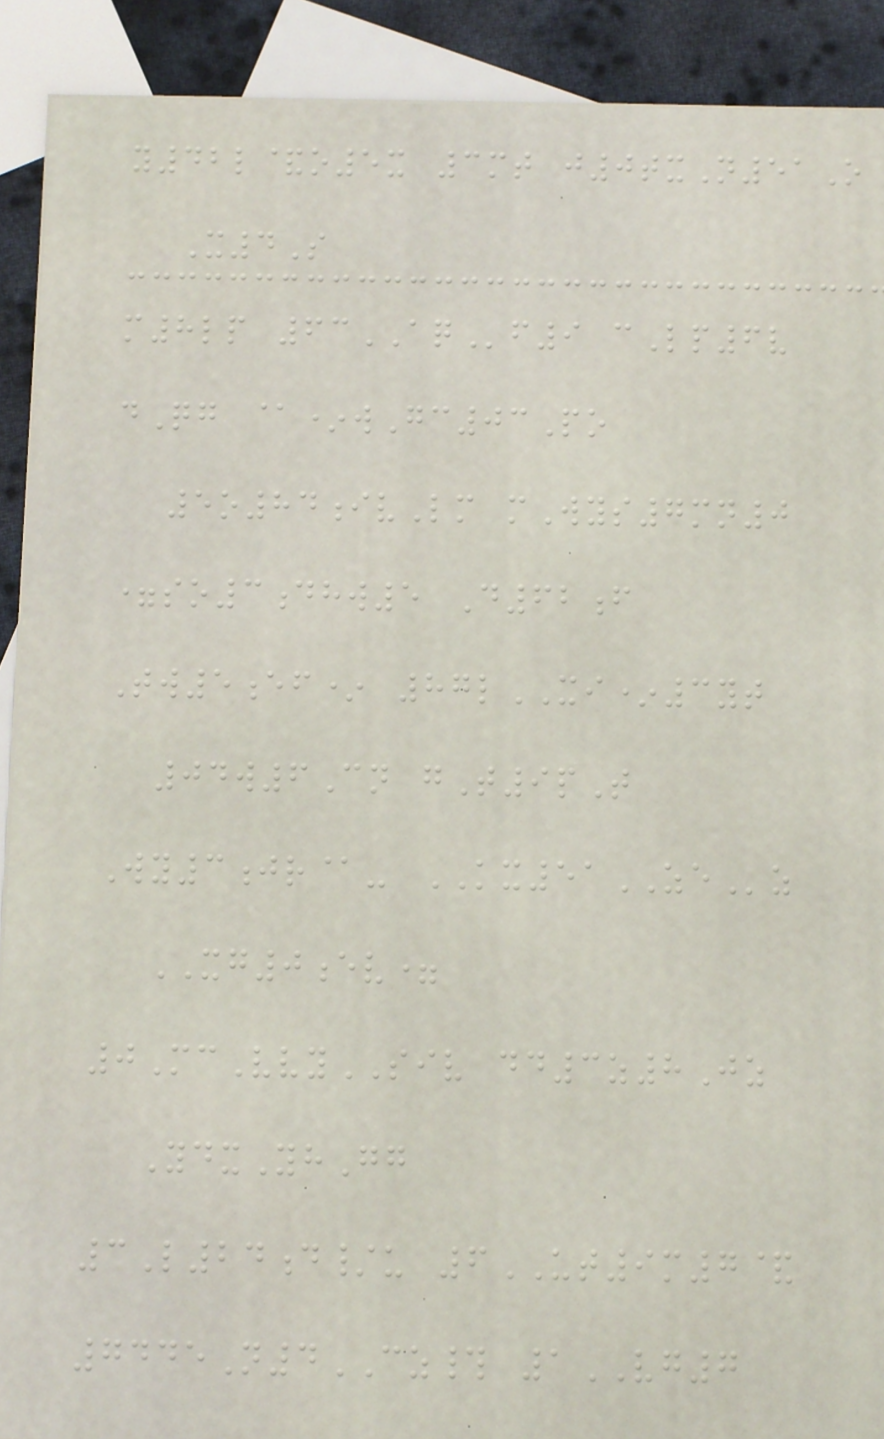y42l&o5x 3mt j0txN51O
X4S
m8lp 63AQf9 cLp6v
dQg @*wGc03Po
5o84ivLm mWys7mn0
=so3dhw5 D62f
Tw5ef* 87lXI*3yt
04w6Cn gT9pT
Wy3jr@- KX51ZEz
XG0ev=
0McVvySIV dd3z8Jz
YdxYhGg
3L24d/u 6UT9m7&
7445N4CZ# 1VG7
